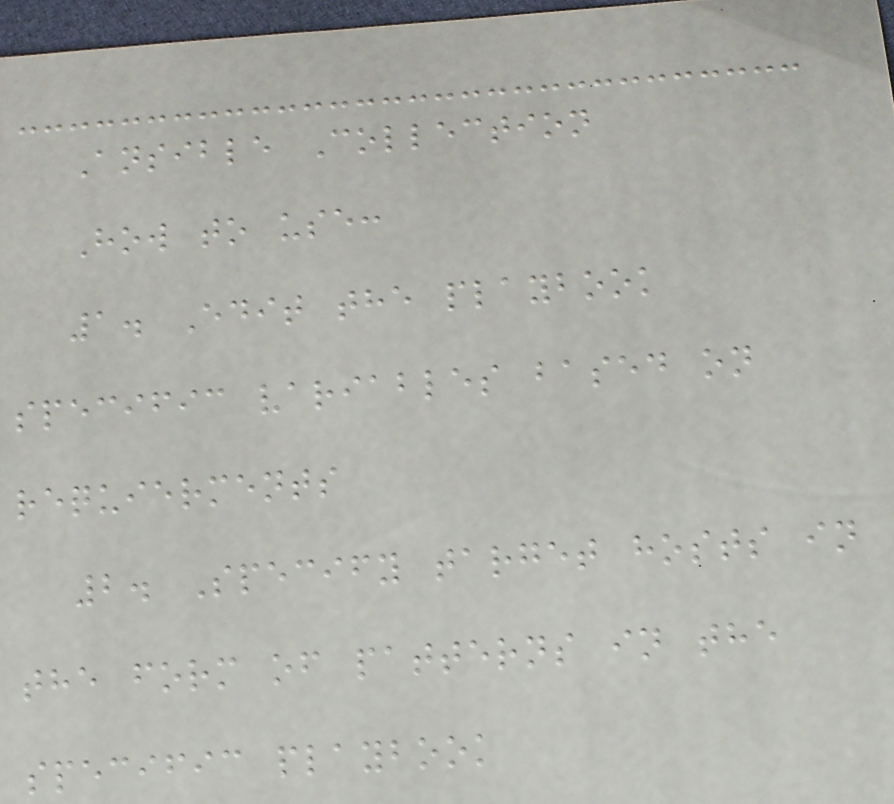Ansible Collection
How to use:
1. Edit the playbook
specific variables based on
requierments
2. Specify target hosts in
the form of patterns in the
specific playbook
